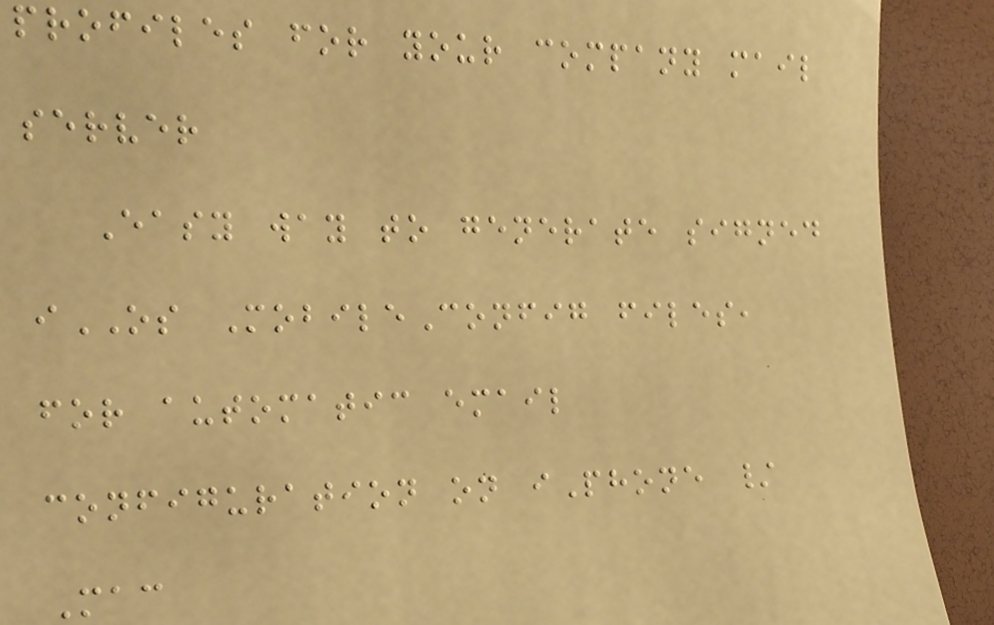profiles for your company mail
server
Easy way to generate signed
iOS MobileConfig files,
for automatic email
configuration on iPhone /
Mac
